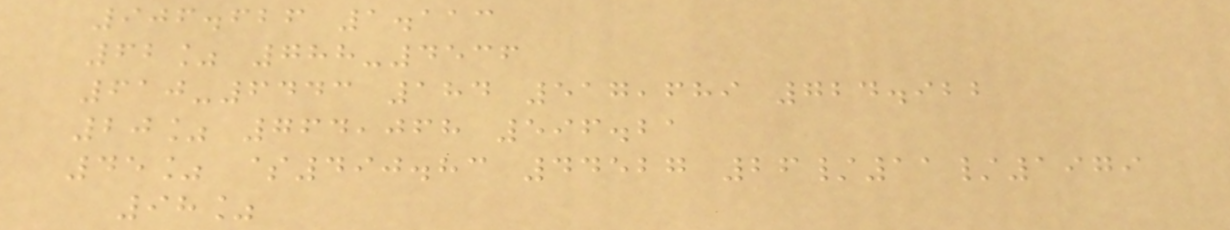906.626 1.113
62% 788-4536
610-6443 184 517,689 724.922
20% 764,068 596.21
45% $490.83 44527 26/11/1979
98%
